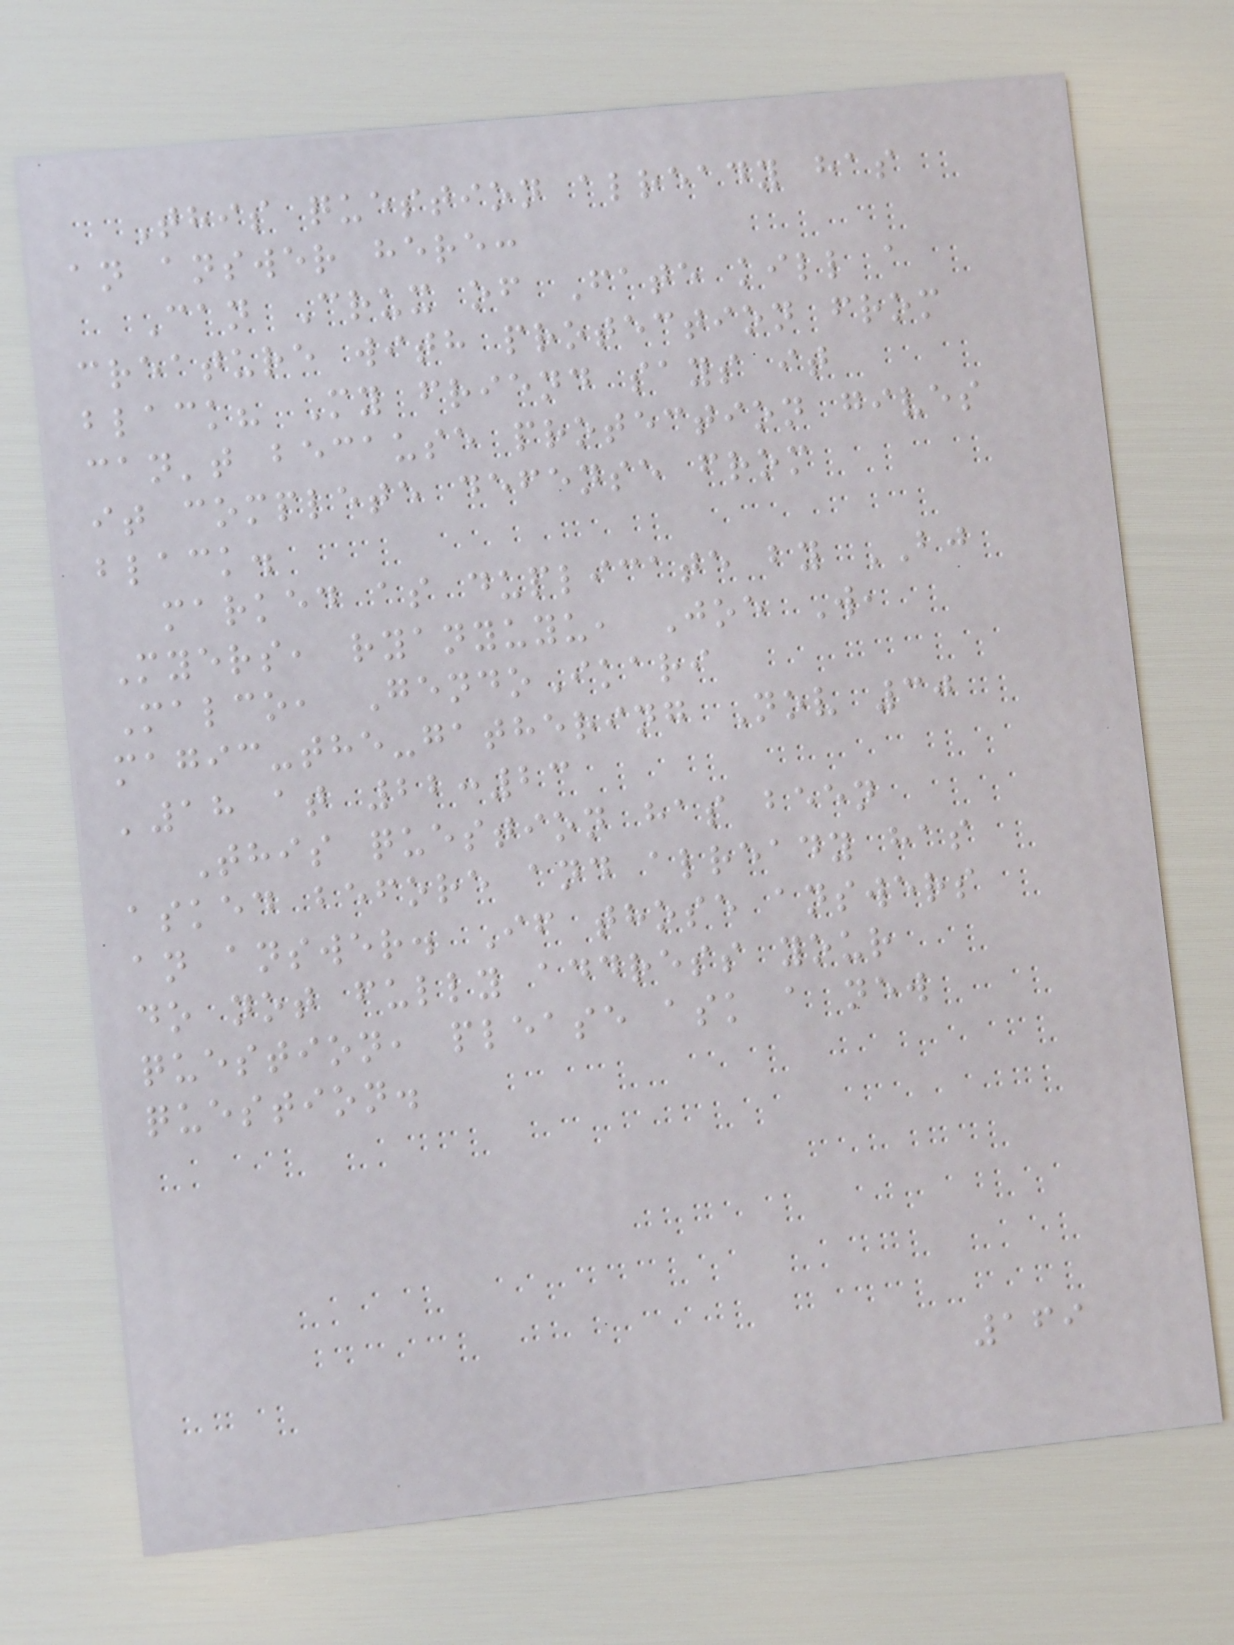This question already has
an answer here:
Can Crux of Fate kill a
creature with protection from
black? My friend says it
can't because protection gives
it complete defense from
black.
marked as duplicate by BJ
Myers, ryanyuyu, Joe W,
Malco, GendoIkari
magic-the-gathering Nov 30
'18 at 22:23
This question has been
asked before and already has
an answer. If those answers
do not fully address your
question, please ask a new
question.
169
